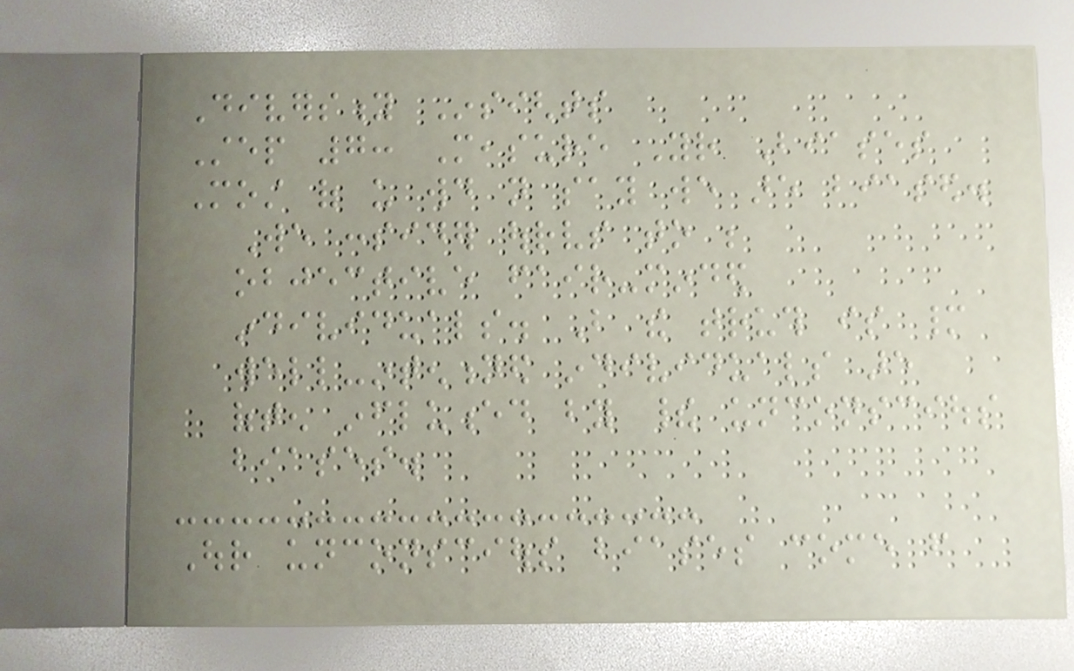Diversity Insights
Step 7: Measure Your Biases
Most of us would not say we are biased.
We consider ourselves to be
objective fair-minded
individuals. But the truth is many
well-intentioned individuals are
often influenced by their unconscious
biases.
Our unconscious biases come from
